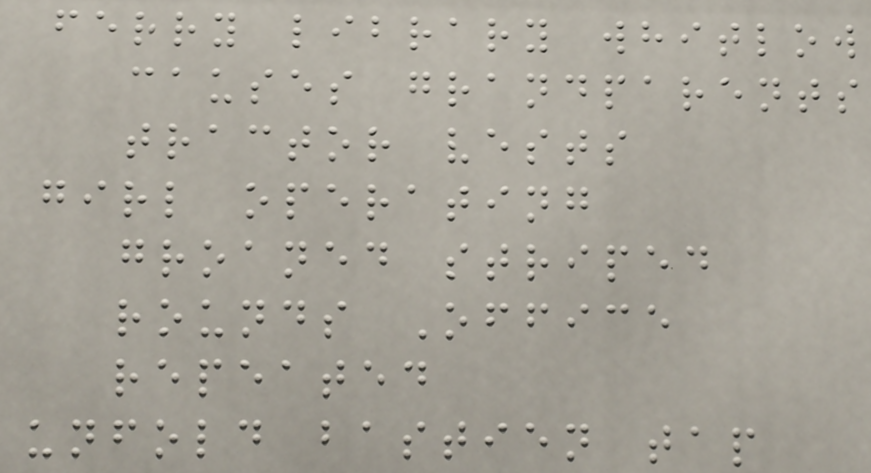ferry library whitlow
causes grandparents
tractor vests
girl operating
groaned striped
rounds Office
repeated
unfold bastien tap
